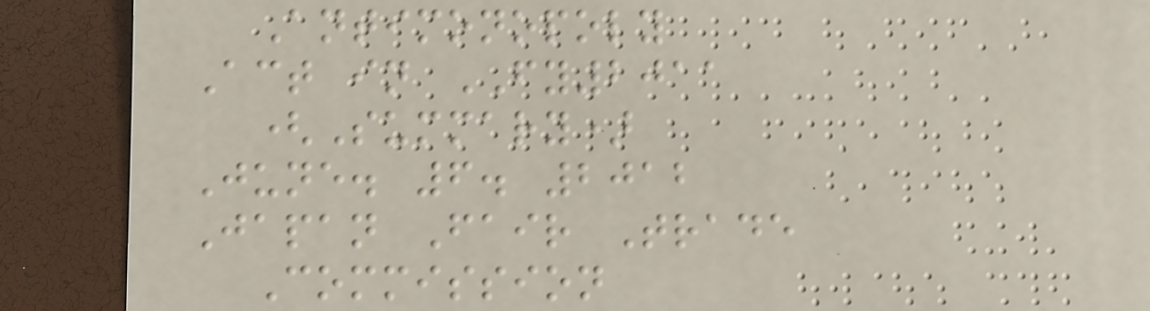Antimonopoly
Act in FY2011
(Summary)
June. 6. 2012
Japan Fair Trade
Commission
